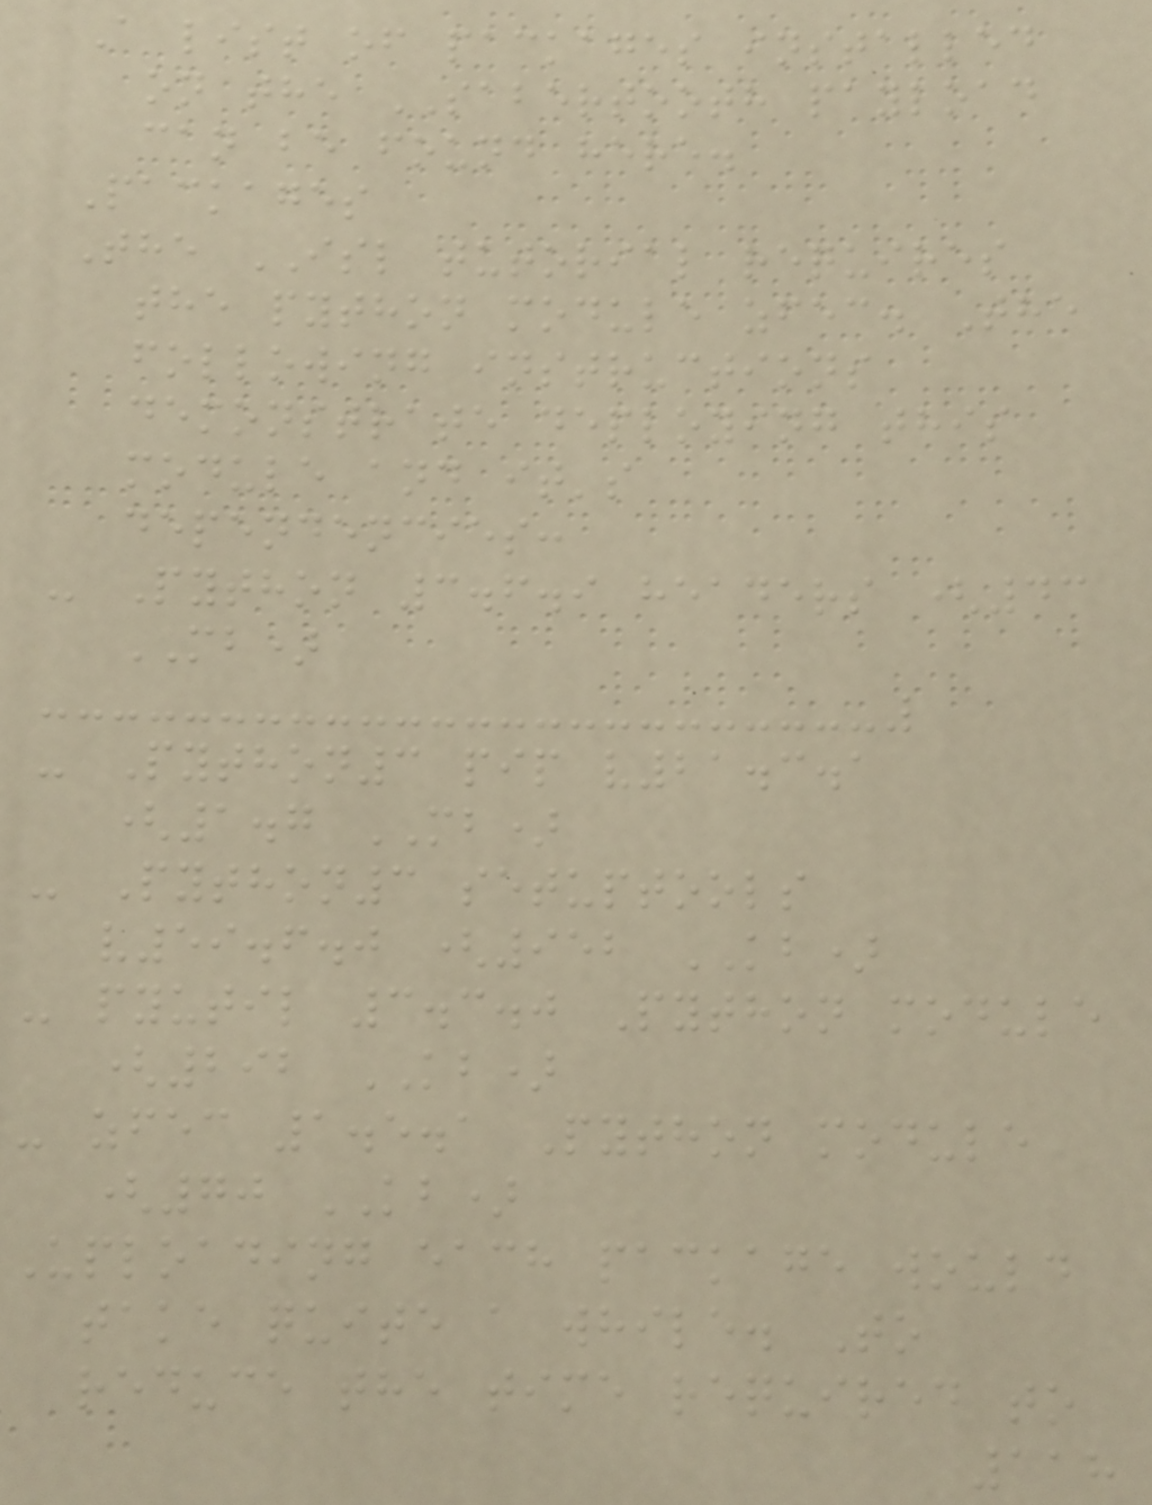A list of packages installed
on the SABERTOOTH payload
can be found here.
Packages
The ISL tutorial requires
the python module zfec. The
following instructions
demonstrate deploying this
module and it's
dependencies:
- Python 3.6.9 headers (43
MB)
- Python3 pip v21.3.1
(1.7 MB)
- Python3 setuptools
v59.6.0 (952 KB)
- pyutil 3.3.0 Python module
(292 KB)
- zfec 1.5.1 Python module
(70 KB)
Uploading each package would
take quite a while. To
reduce the time required to
118
